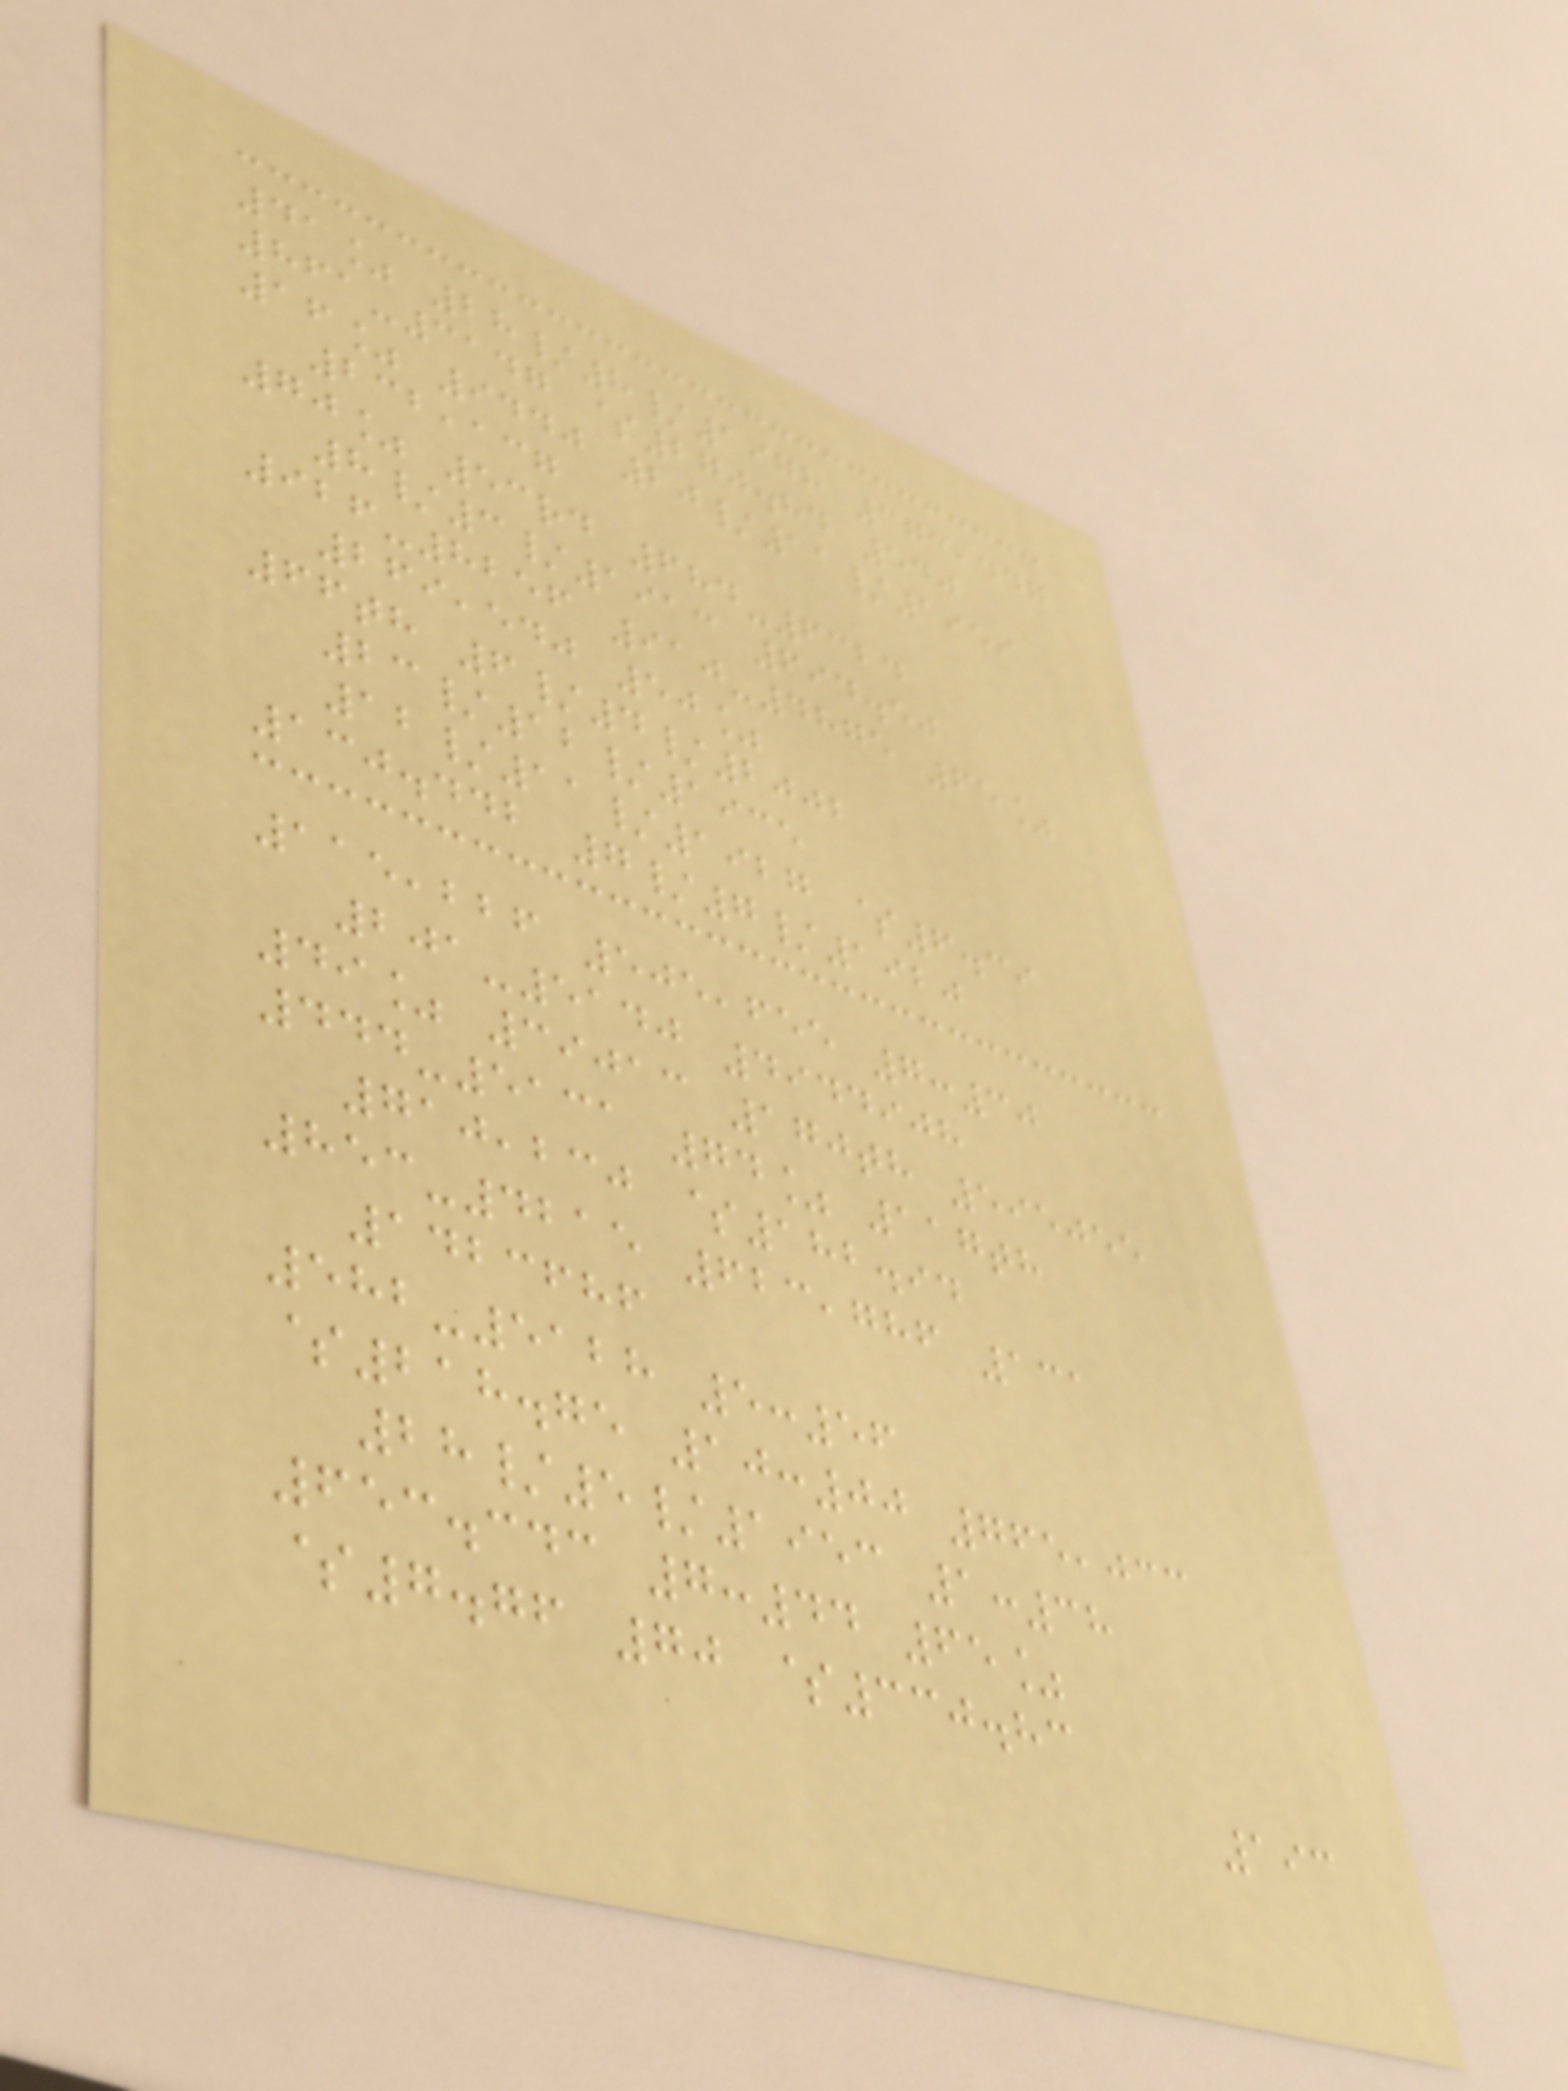41% 28/8/1978 373,447
861-3147 $270.84 540
16% 9440 20/11/1959
232,137
70% 53rd 684-6324
8/3/1913 694.50
926-8256 910-4875 65%
269,540 50%
66th 6/4/2002
23/12/1935
12/11/1927 $6.39
130.442 7/7/1920
115,226 505,655 7:30
201-5140 4944908
49% 39013 170th 595055
444-5131 74% 117th
710,230 $182.94
853-4215 623,786 131
1423686
582-5128 5:56
$218.75 10:00 765,033
28/5/1953 1:38
653.343 7:44 65%
$7.76 70 $330.83
193
